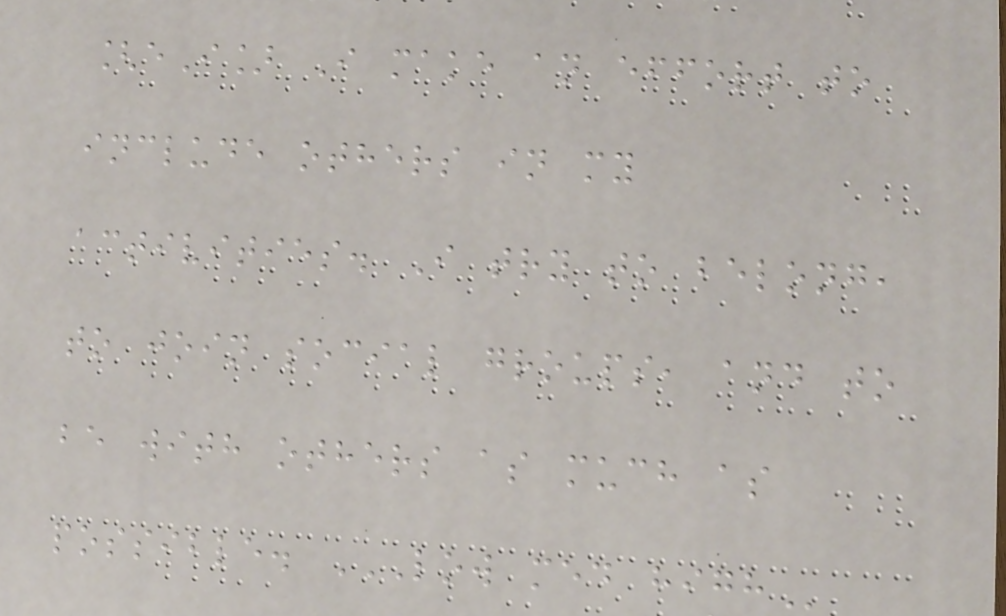[eI] I make an effort to
include others in my
activities. I try to belong,
to join social groups, and to
be with others as much as
possible. LOW MED HIGH
